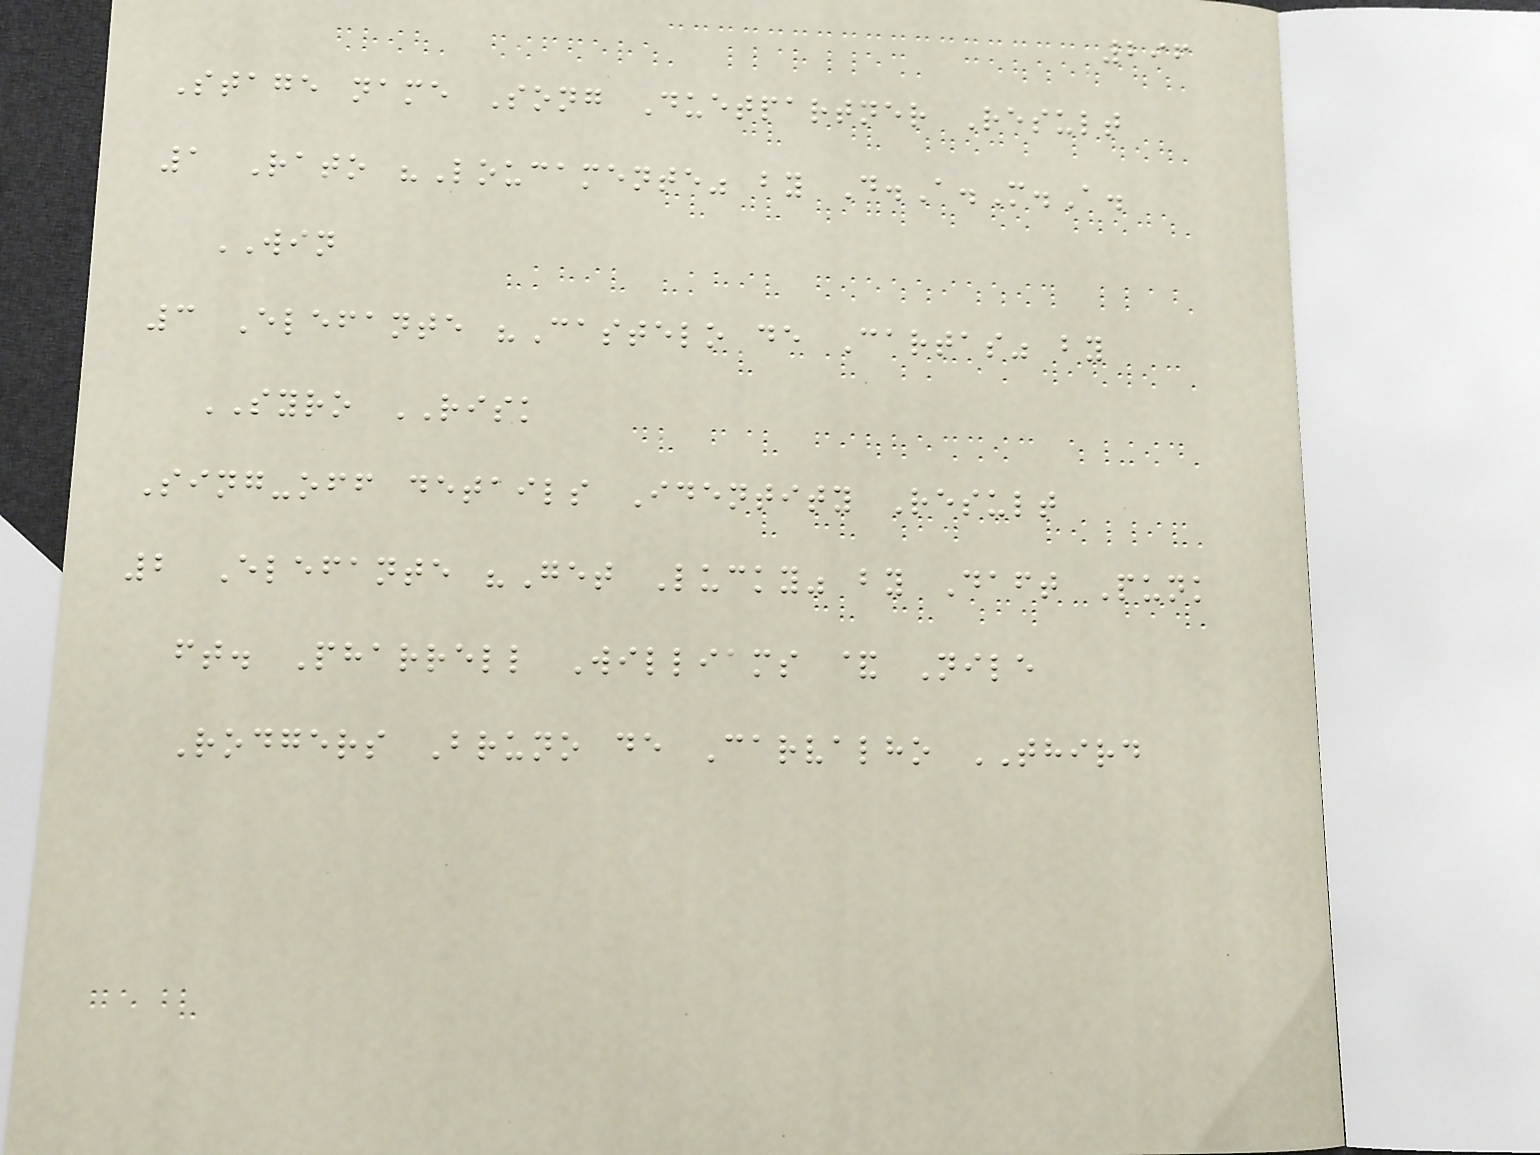296
Stage name Song Duetpartner Result
1 Rato "Loucamente" by D.A.M.A.
WIN
3 Elefante "Castelo de Cartas" by
SYRO RISK
Sing-off details Identity Result
2 Elefante "Get Lucky" by Daft Punk
ft. Pharrell Williams & Nile
Rodgers Bruno de Carvalho THIRD
